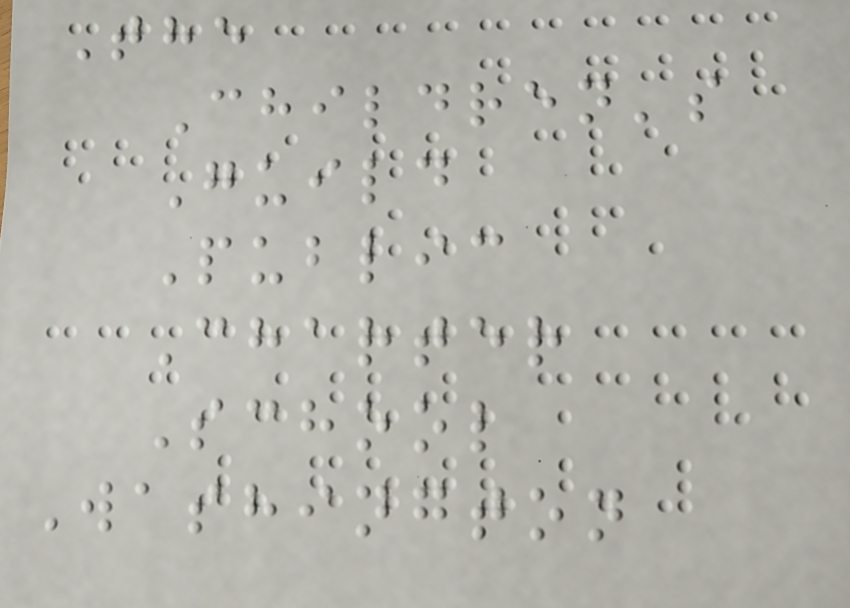The
Children's
Guild
Public
Charter
School
Washington
